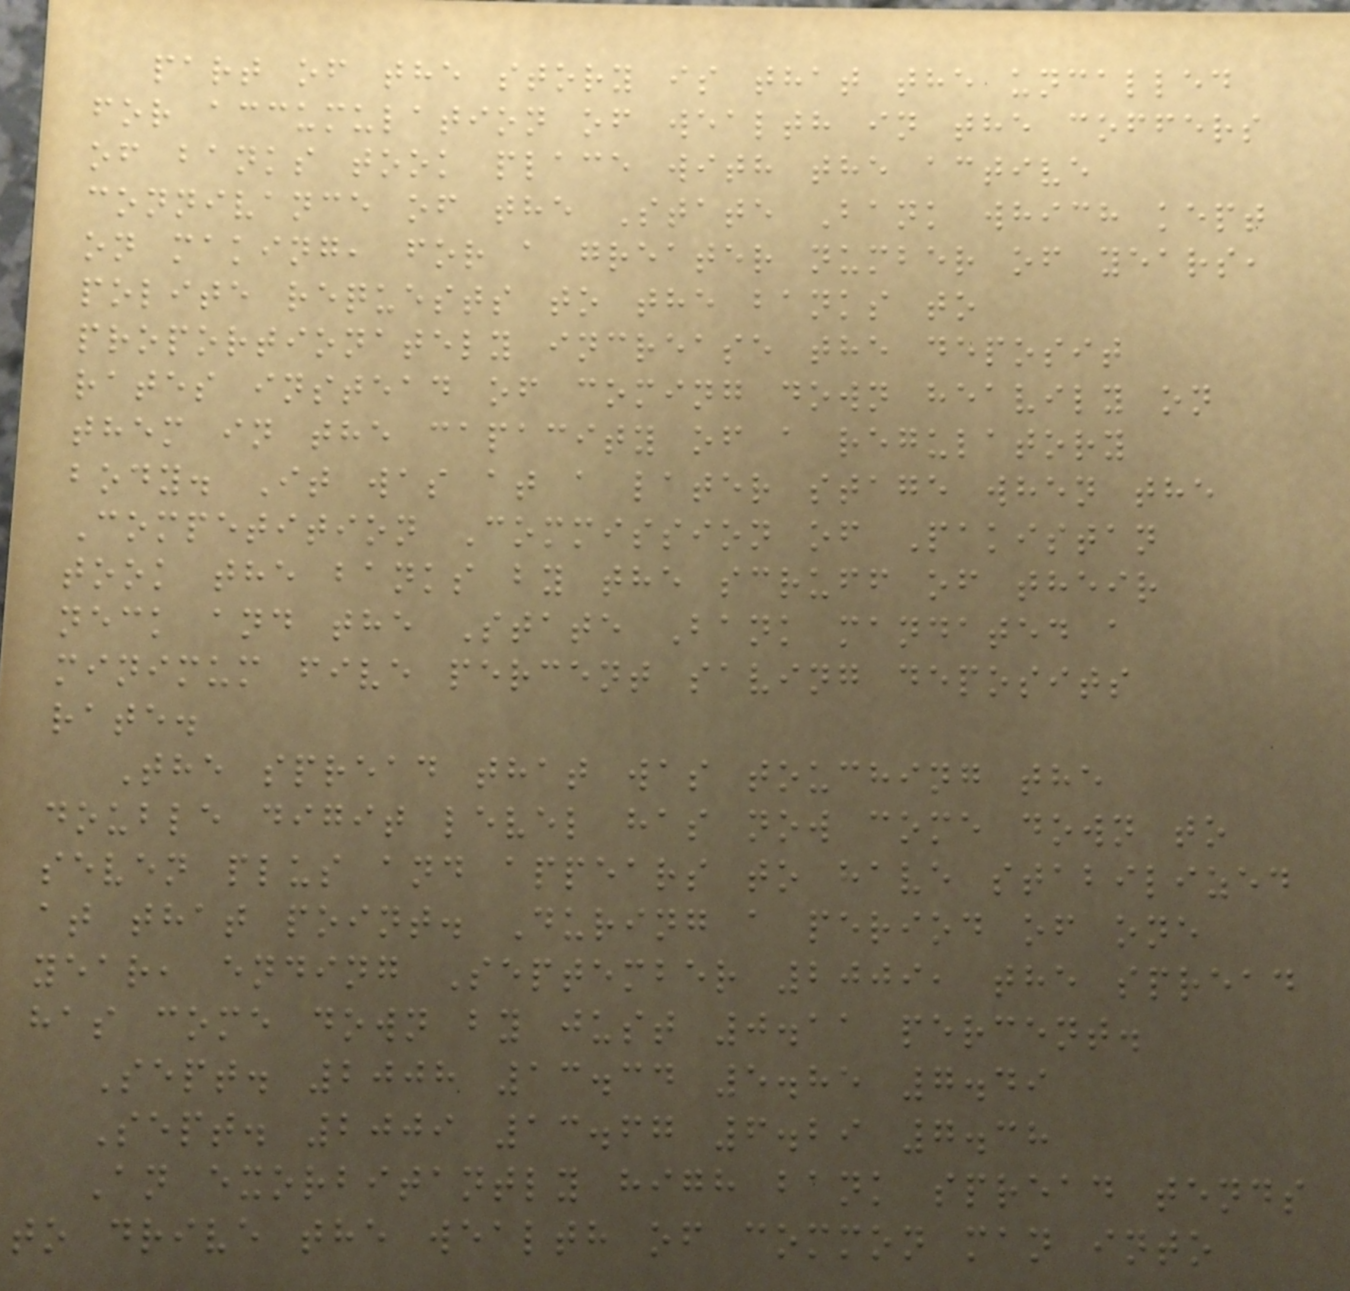part of the story is that the uncalled
for accumulation of wealth in the coffers
of banks took place with the active
connivance of the State Bank which kept
on making, for a greater number of years,
polite requests to the banks to
proportionately increase the deposit
rates instead of coming down heavily on
them in the capacity of a regulatory
body. It was at a later stage when the
Competition Commission of Pakistan
took the banks by the scruff of their
neck and the State Bank mandated a
minimum five percent saving deposits
rate.
The spread that was touching the
double digit level has now come down to
seven plus and appears to have stabilized
at that point. During a period of one
year, ending September 2009, the spread
has come down by just 0.11 percent.
Sept. 2008 13.34 5.85 7.49
Sept. 2009 13.67 6.29 7.38
An exorbitantly high bank spread tends
to drive the wealth of common man into
